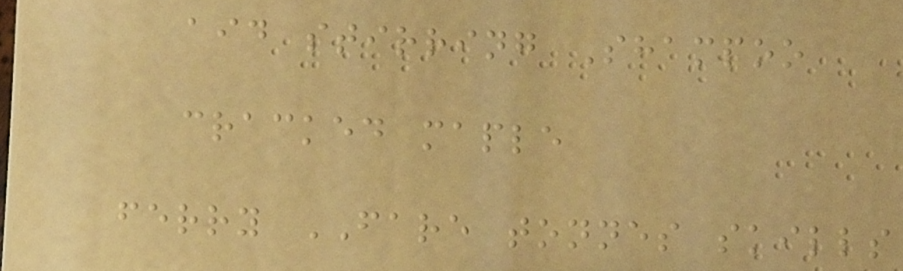aid stirring Shampoo
cracked maple
ferry FARE tonnes skills
